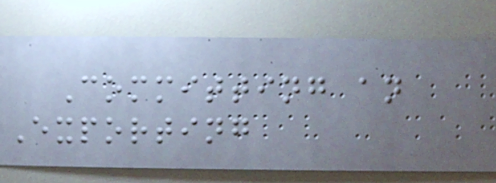Committing an
Exporting
